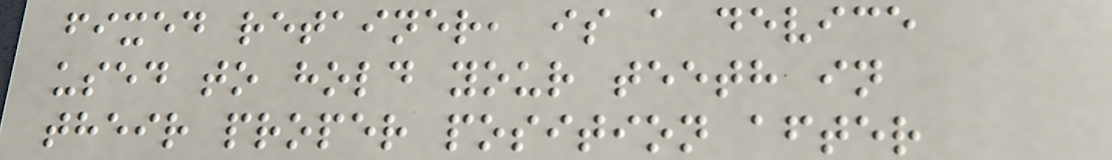fixed retainer, is a device
used to hold your teeth in
their proper position after
